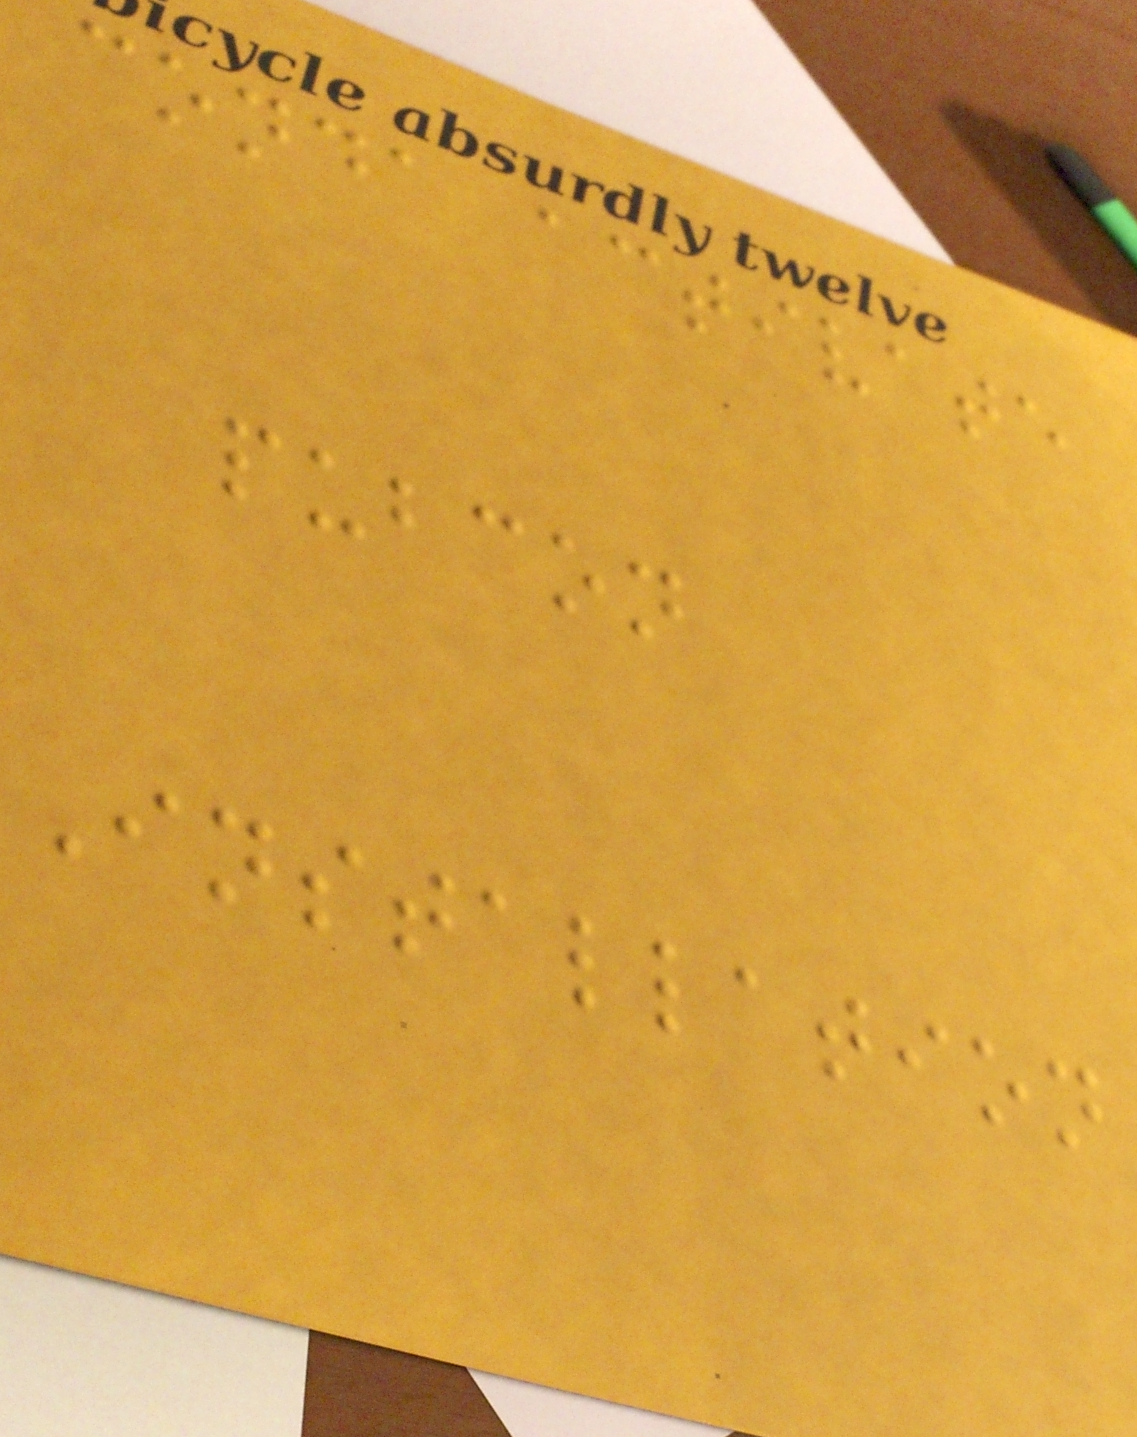conda activate
pubcon
Installation
